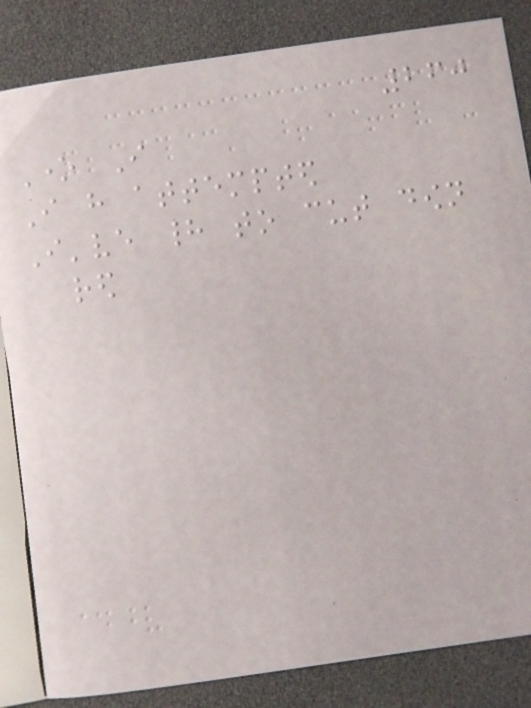260
One I
I have attempted
I've had to cut down
red
